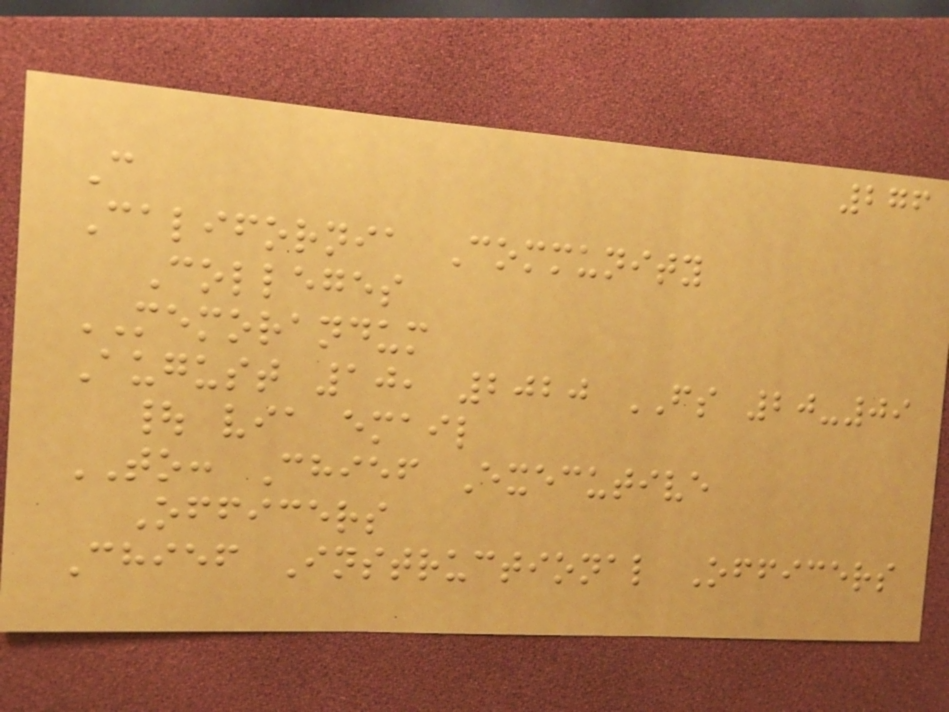276
C
California Community
Colleges
MEMORANDUM
August 10, 2020 FS 20-09
| via email
TO: Chief Executive
Officers
Chief Instructional Officers
